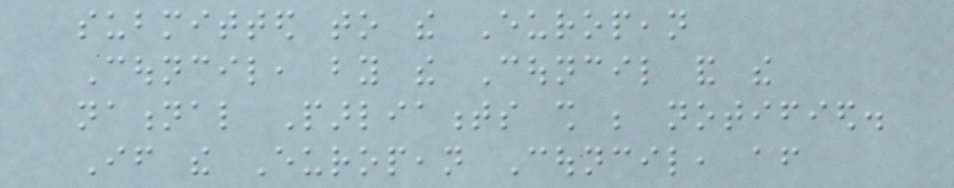submitted to the European
Council, by the Council and the
national Parliaments shall be notified.
If the European Council, after
